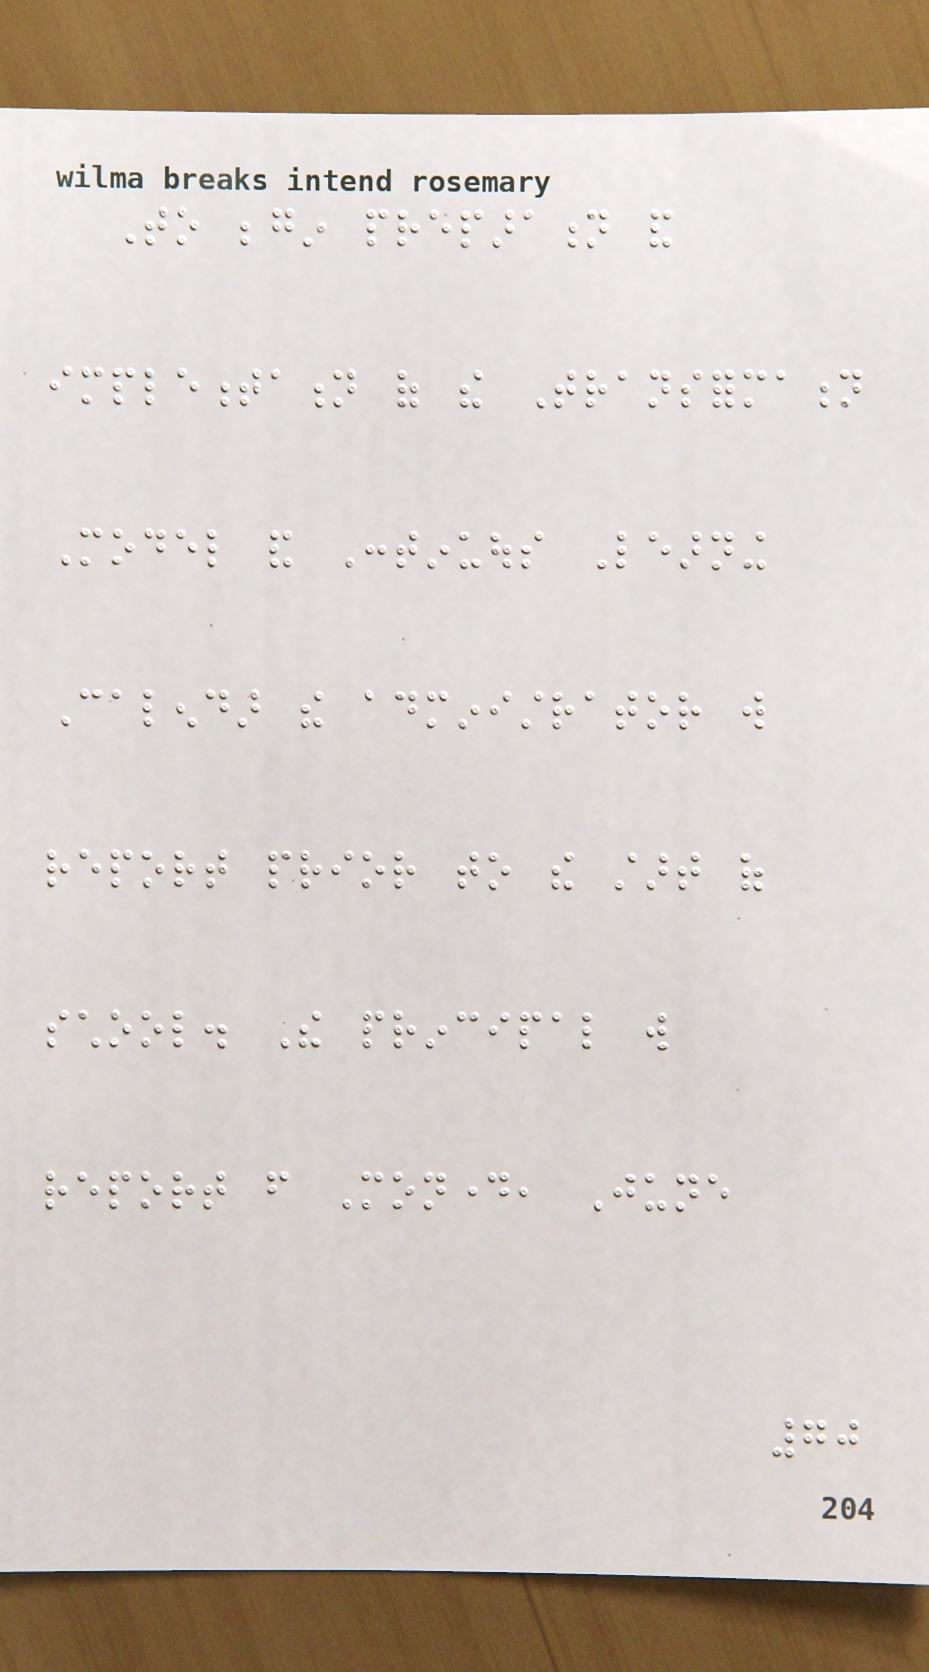To begin preparation and
implementation of the Transformation
Model and Continuous Learning
Calendar the administrator will
report prior to the start of
school. The principal will
report from Monday, June
70
